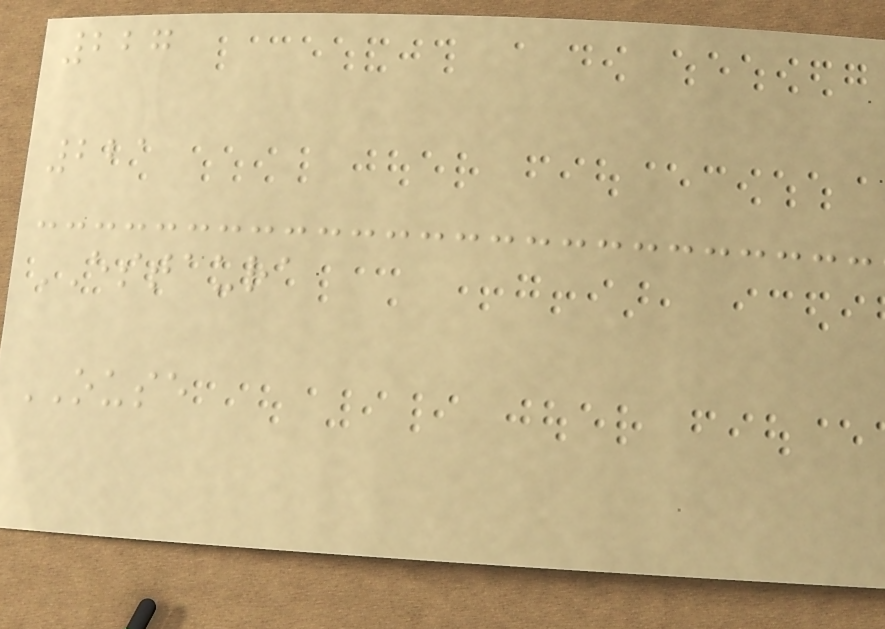227
221
ESTAURA
OUSE
